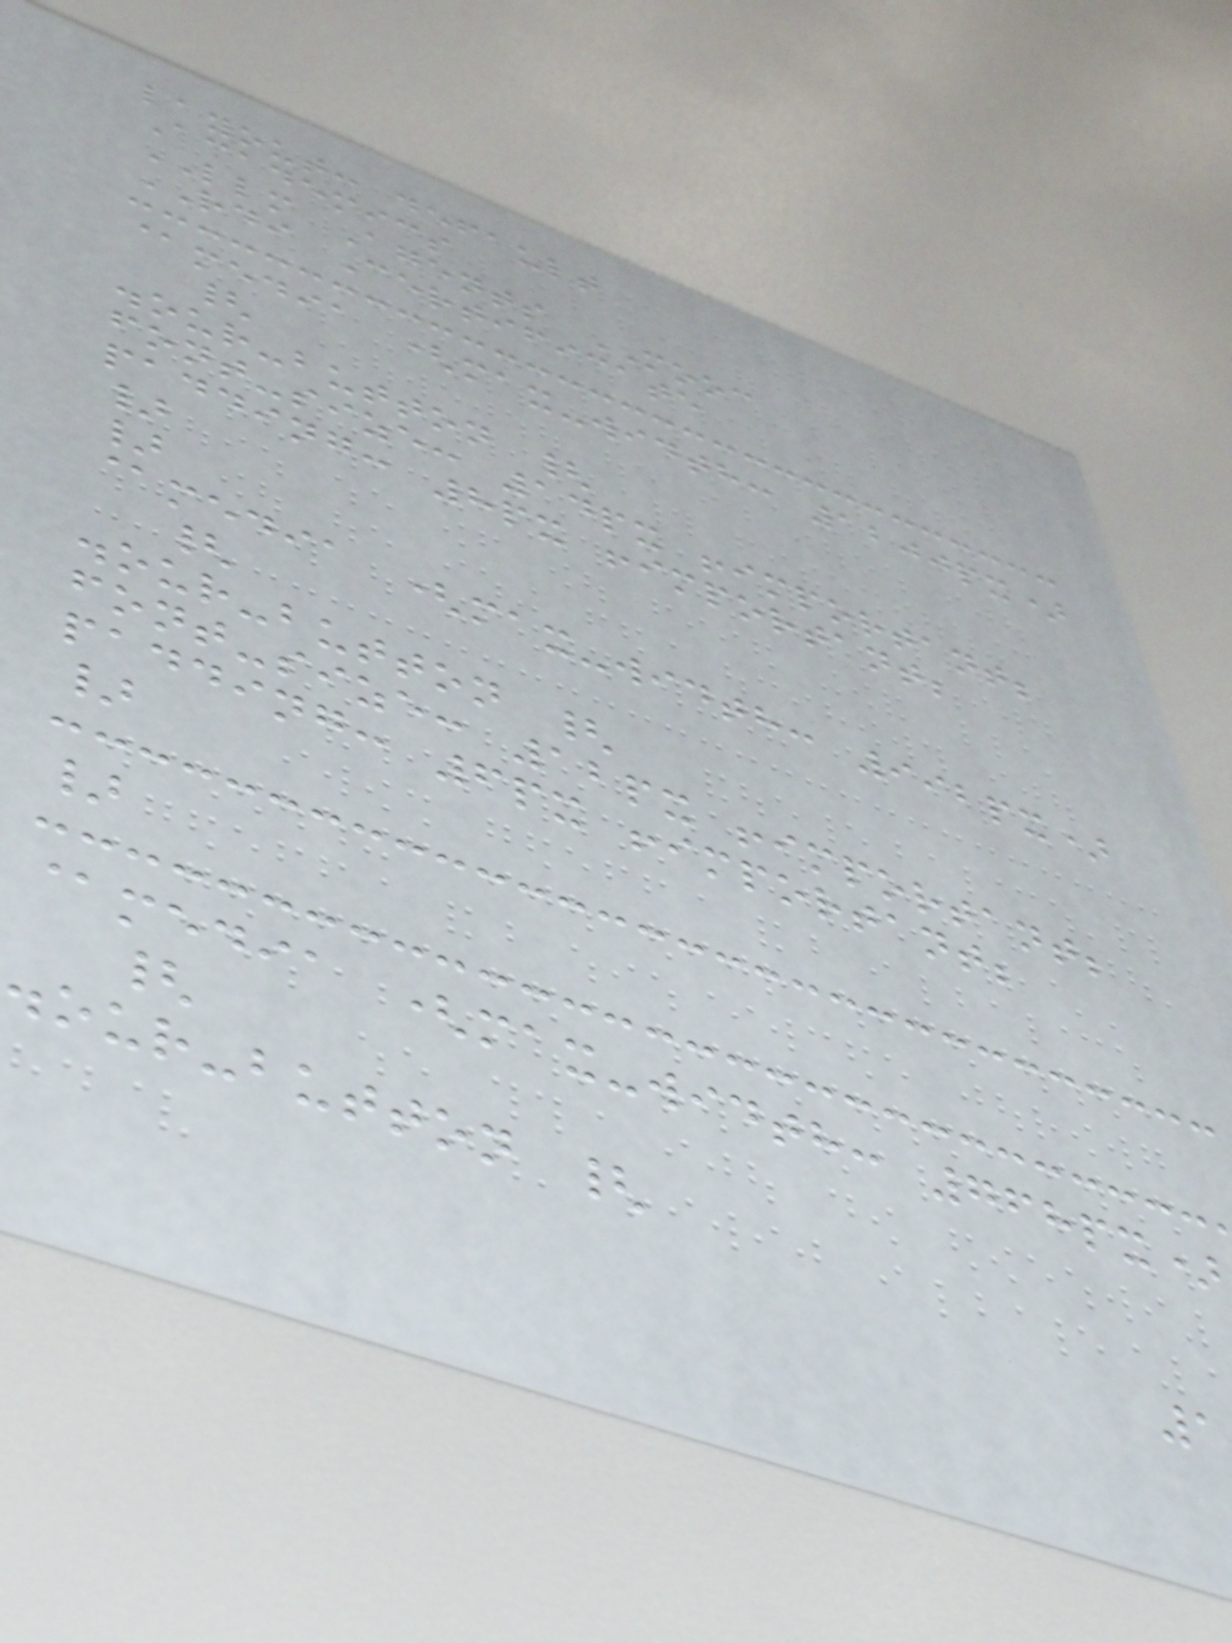layout: default
Academics
LLM Agents MOOC
RDI Certificate
@media (max-width: 1200px)
{
.our-button {
font-size: 14px !important;
padding: 8px !important;
}
}
@media (max-width: 992px)
{
.our-button {
font-size: 12px !important;
padding: 6px !important;
}
}
@media (max-width: 768px)
{
.our-button {
